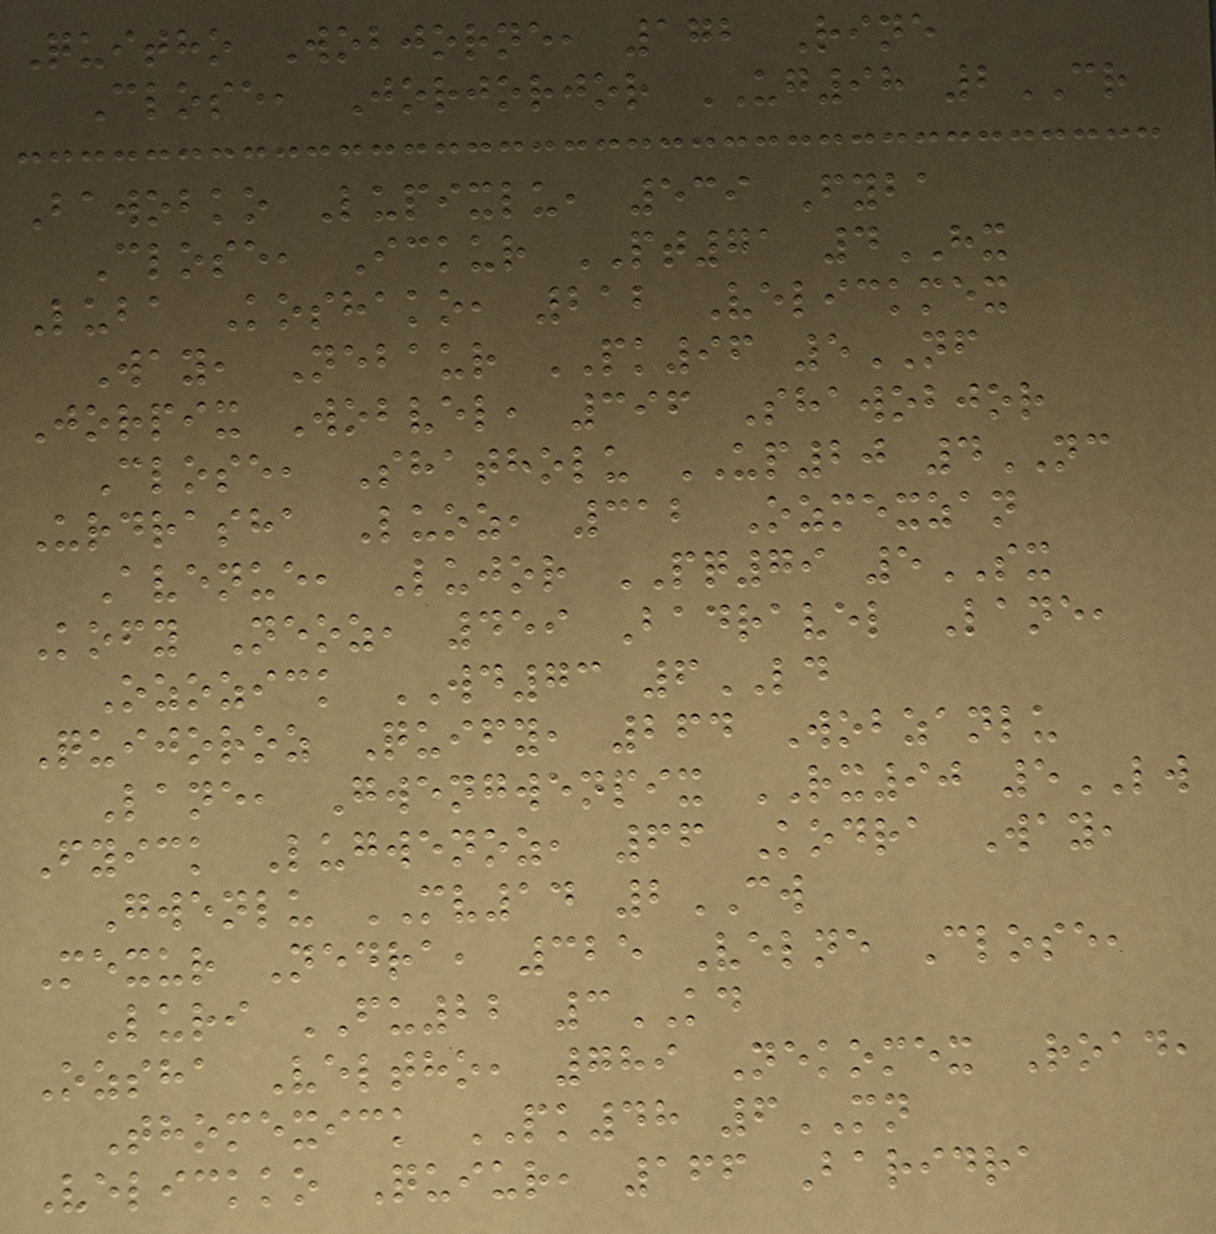Quitho Wobjorne, 172 Rine
Close, Jorjorjor UG98 2CR
Bawobko Lupixlu, 539 Fyba
Close, Ickur PT71 4HX
Luba Koshako, 212 Velickmex
Way, Nebaur PK96 5NF
Jorpix Wobvel, 396 Shawobjor
Close, Shatholu UP20 4NC
Urdrasha Luoz, 312 Ozmexzan
Avenue, Lujor PQ79 5SX
Kofy Neoz, 459 Badravel Lane,
Ozozick WD73 6LD
Quijoroz Quify, 264 Wobzanlu
Lane, Gwengwenpix RX90 5LW
Fyick Lugwenoz, 66 Kodra Way,
Gwenlu MV14 2CW
Mexur Nedra, 325 Velne Close,
Luri FU22 3KD
Ozsha Veltho, 789 Nekomex Road,
Thomexick PK48 6MN
Velickko Quiur, 166 Baridra
